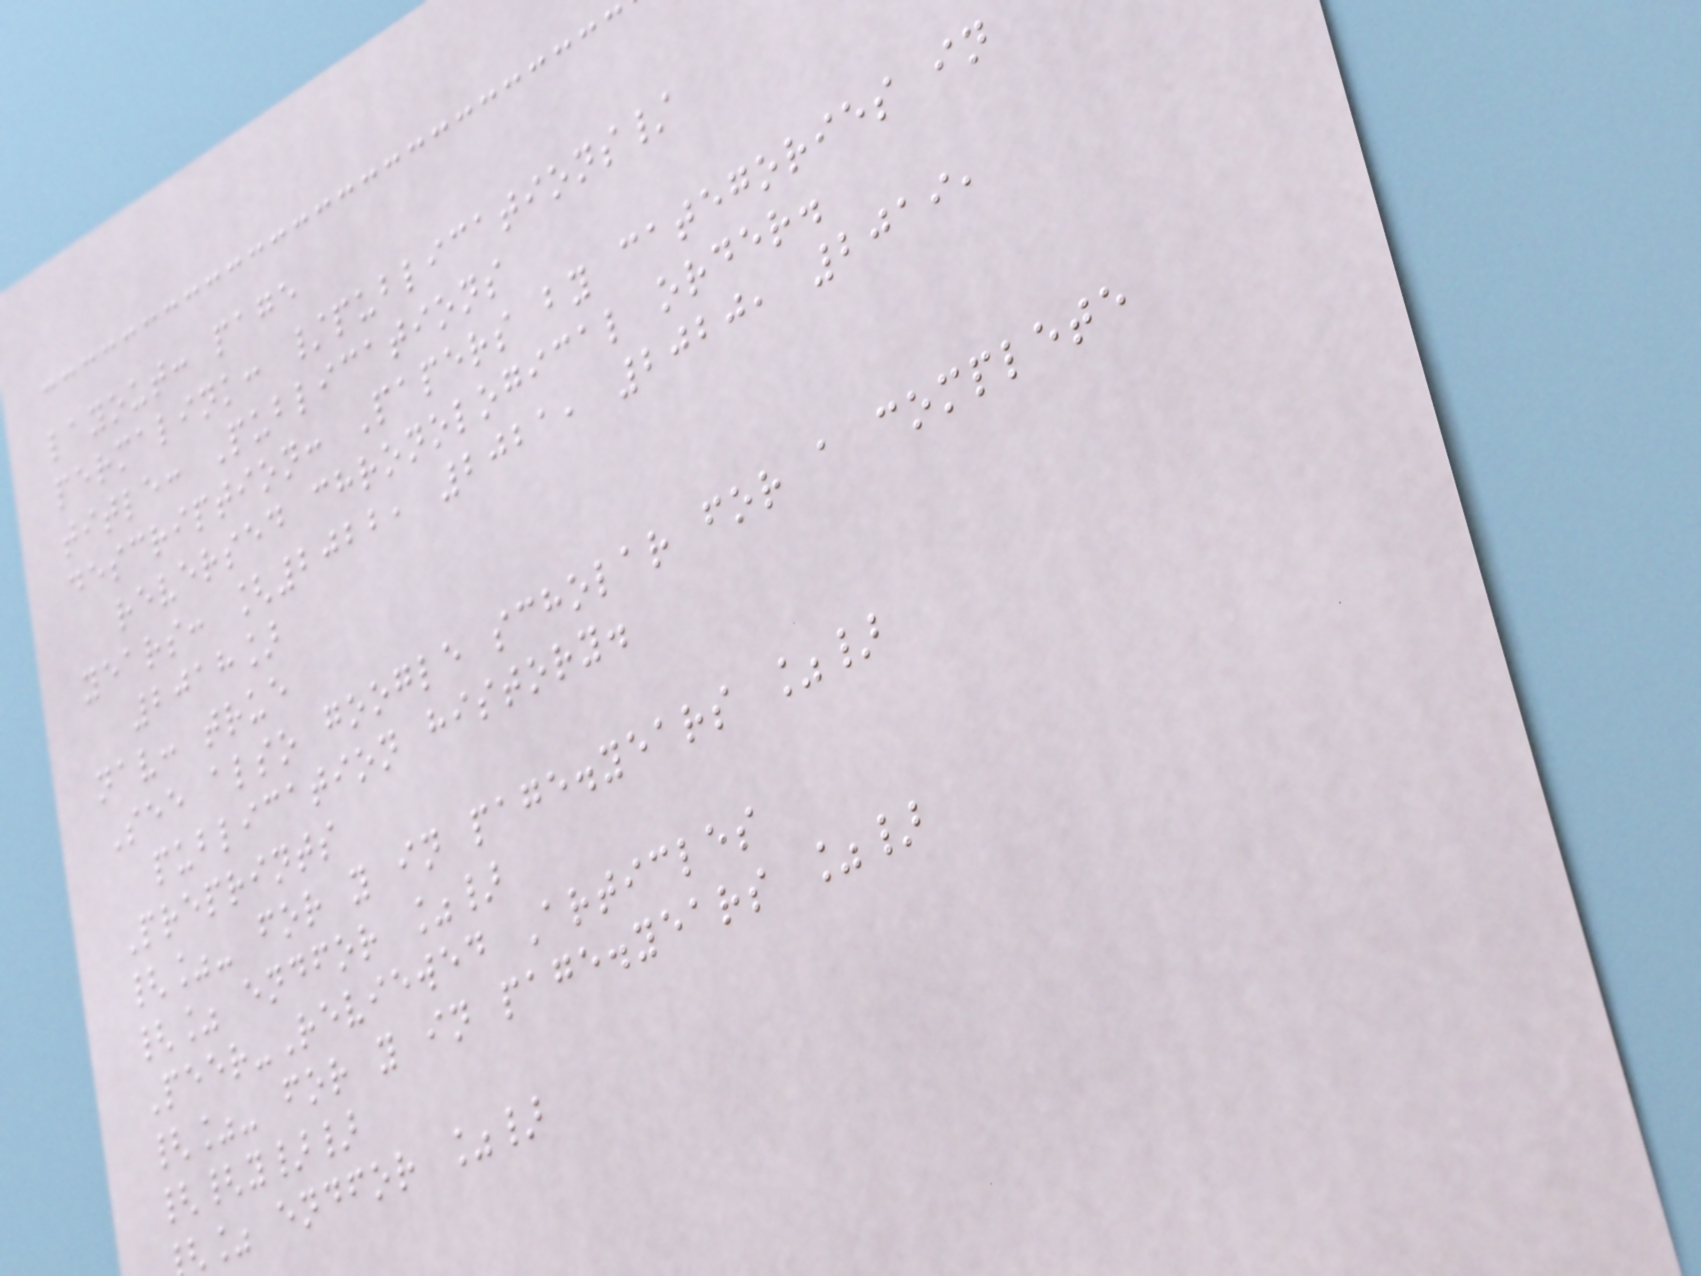layout: page
permalink: /publications/
title: Publications
description: Papers by categories in
reversed chronological order.
years: [2022, 2021, 2020, 2019,
2018]
nav: true
See also google scholar for a complete
publication history.
Preprints
{%- for y in page.years %}
{% endfor %}
Peer-Reviewed Articles
{%- for y in page.years %}
{{y}}
% endfor %}
